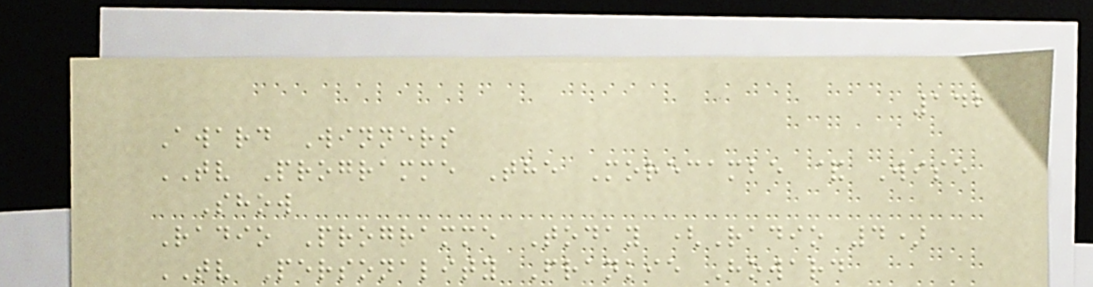142
Award Winners
TV Programme The Morecambe & Wise
Show
Radio Programme Today (Radio 4)
TV Personality Frankie Howard
